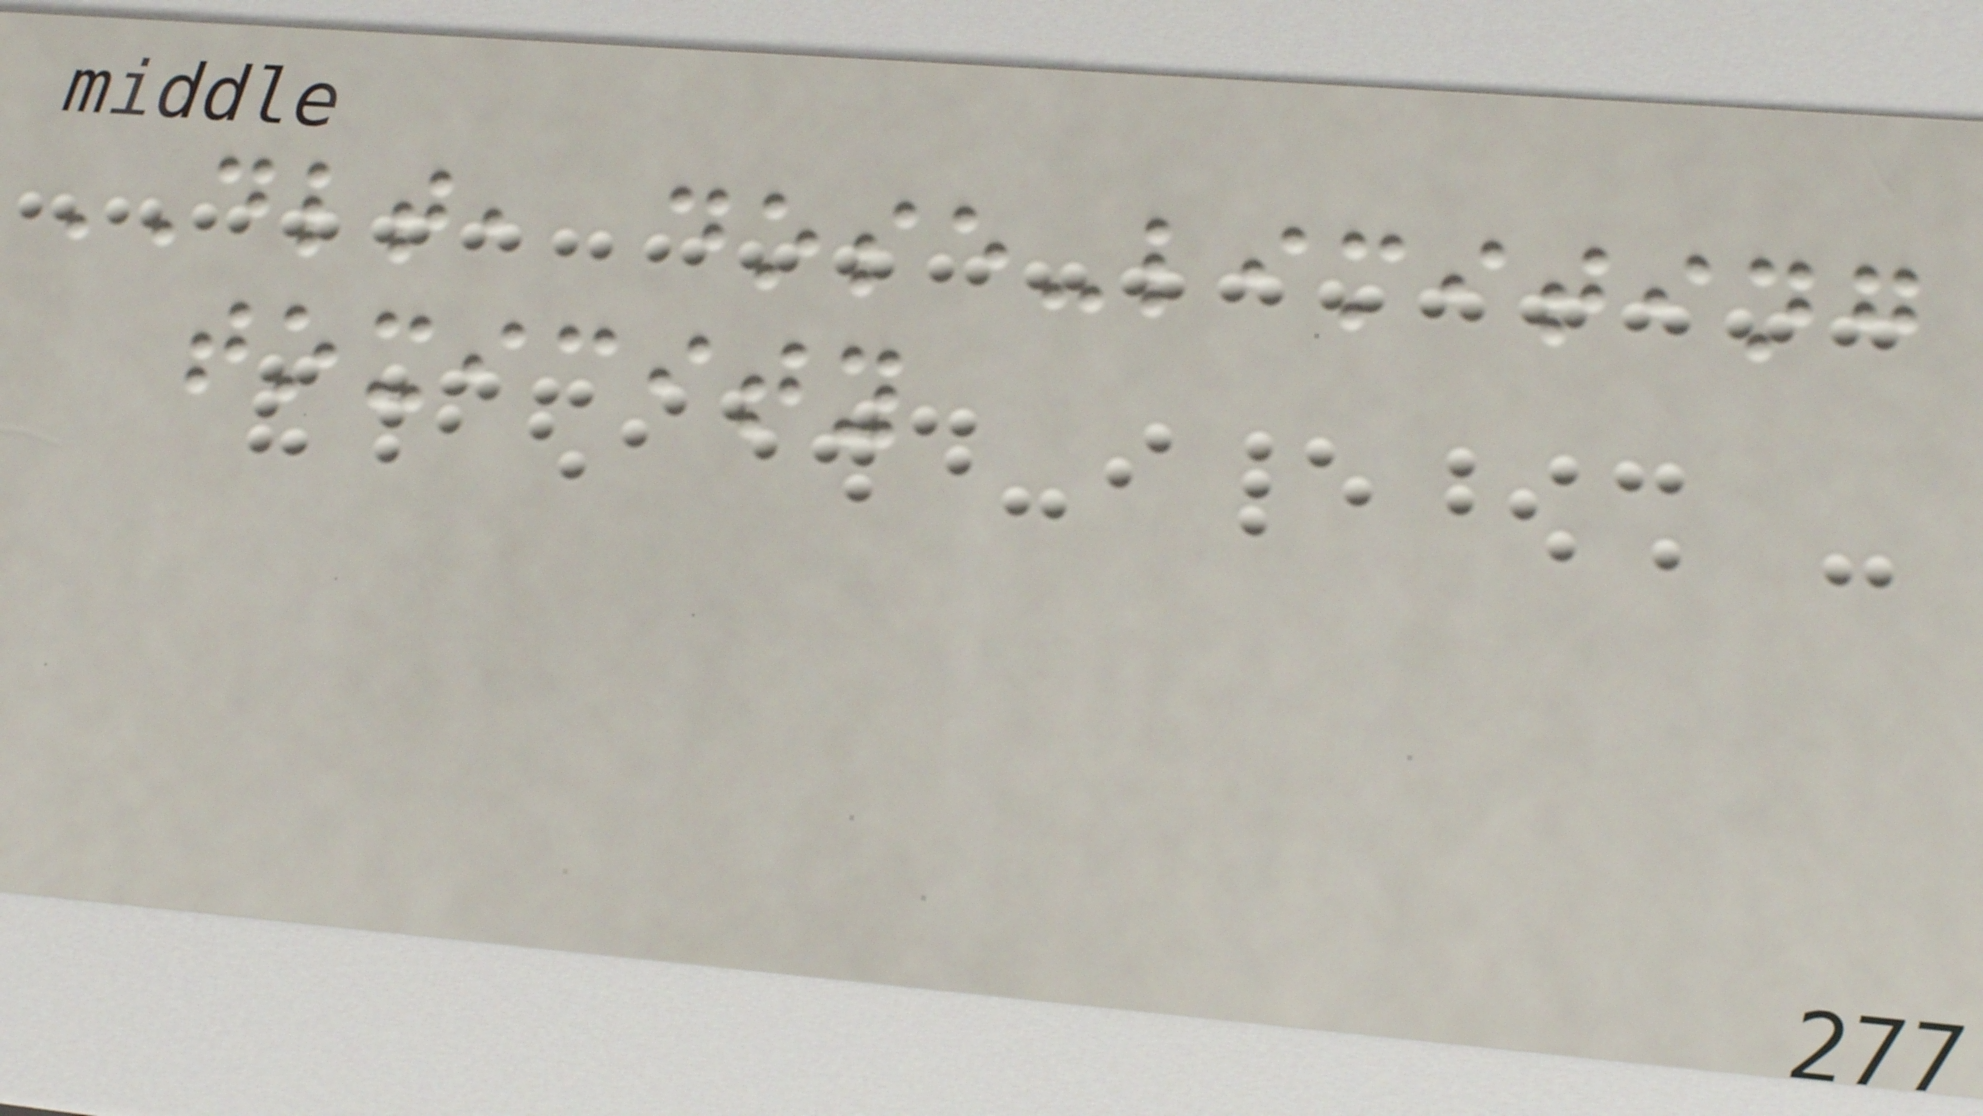DLT, dose-limiting
toxicity
